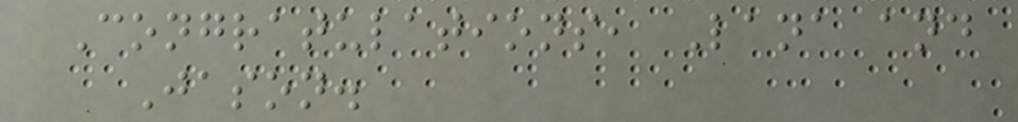Congratulations, Lana and
Jason.
